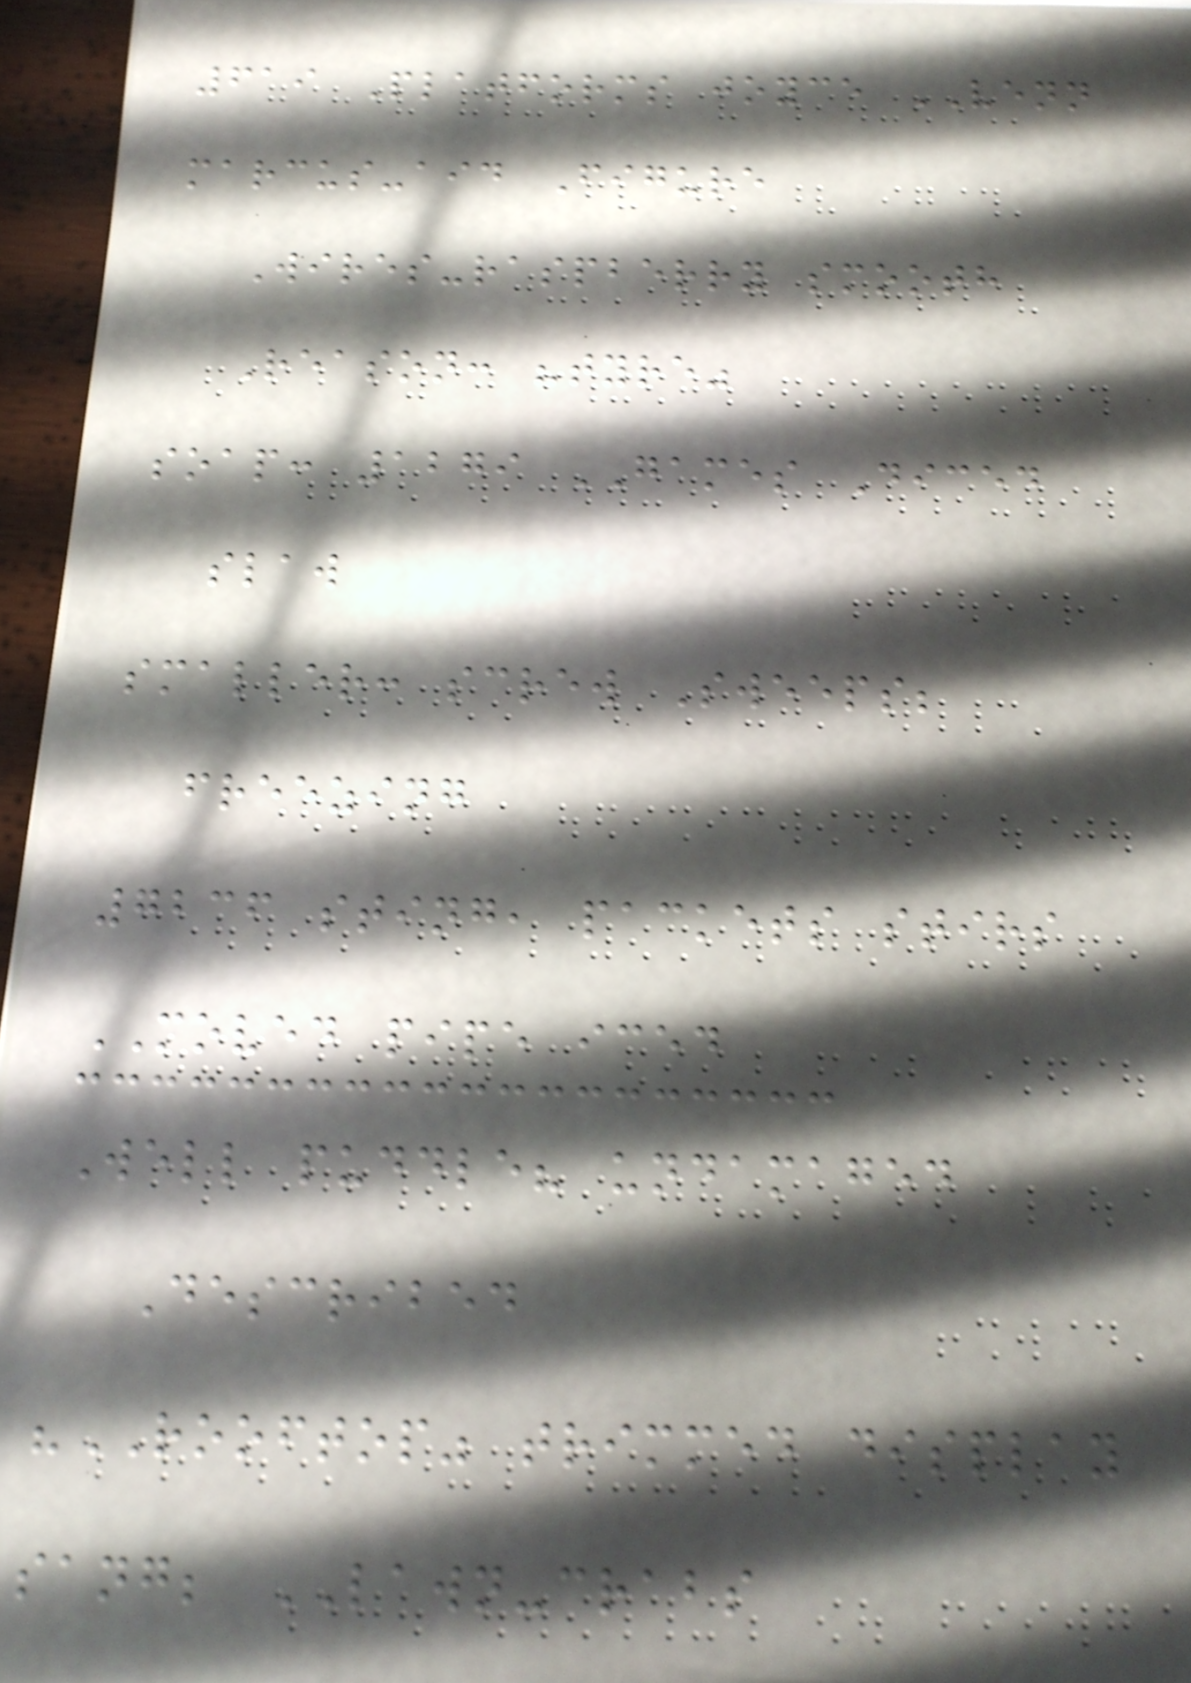619 Platforms joyce VENN
marcus-aid Figure
Wires-raspberry smooth
Reason: "tyre"
soap: 1279 GAMES Diced
slaw
smaller: screw Sweeps;
freezing
7236 sting, packets stirs
MOVED pipe iced
Well puddle? undamaged
Described
"ROOFTOP" trimmed display
sang; LAWN-crabs
